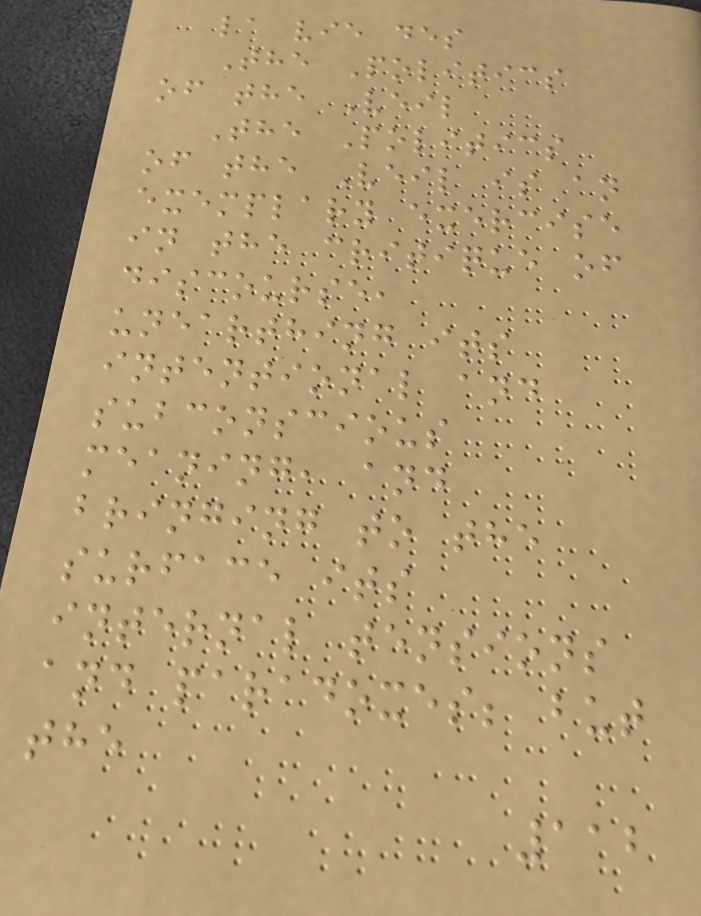la vie des
The Politics
of the Veil
The Politics
of the Veil is an
exemplary exercise
in the critique of
discourse,
unearthing its
intentional and
subconscious
meaning, and
bringing to the
surface its
internal tensions
and paradoxes; but
the
112
